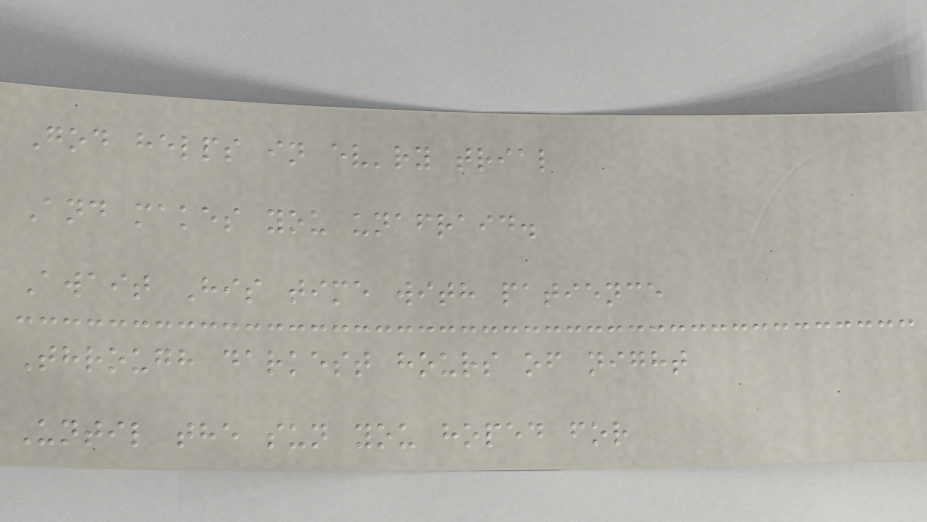God helps in ev'ry trial
And makes you unafraid.
Await His time with patience
Through darkest hours of night
Until the sun you hoped for
